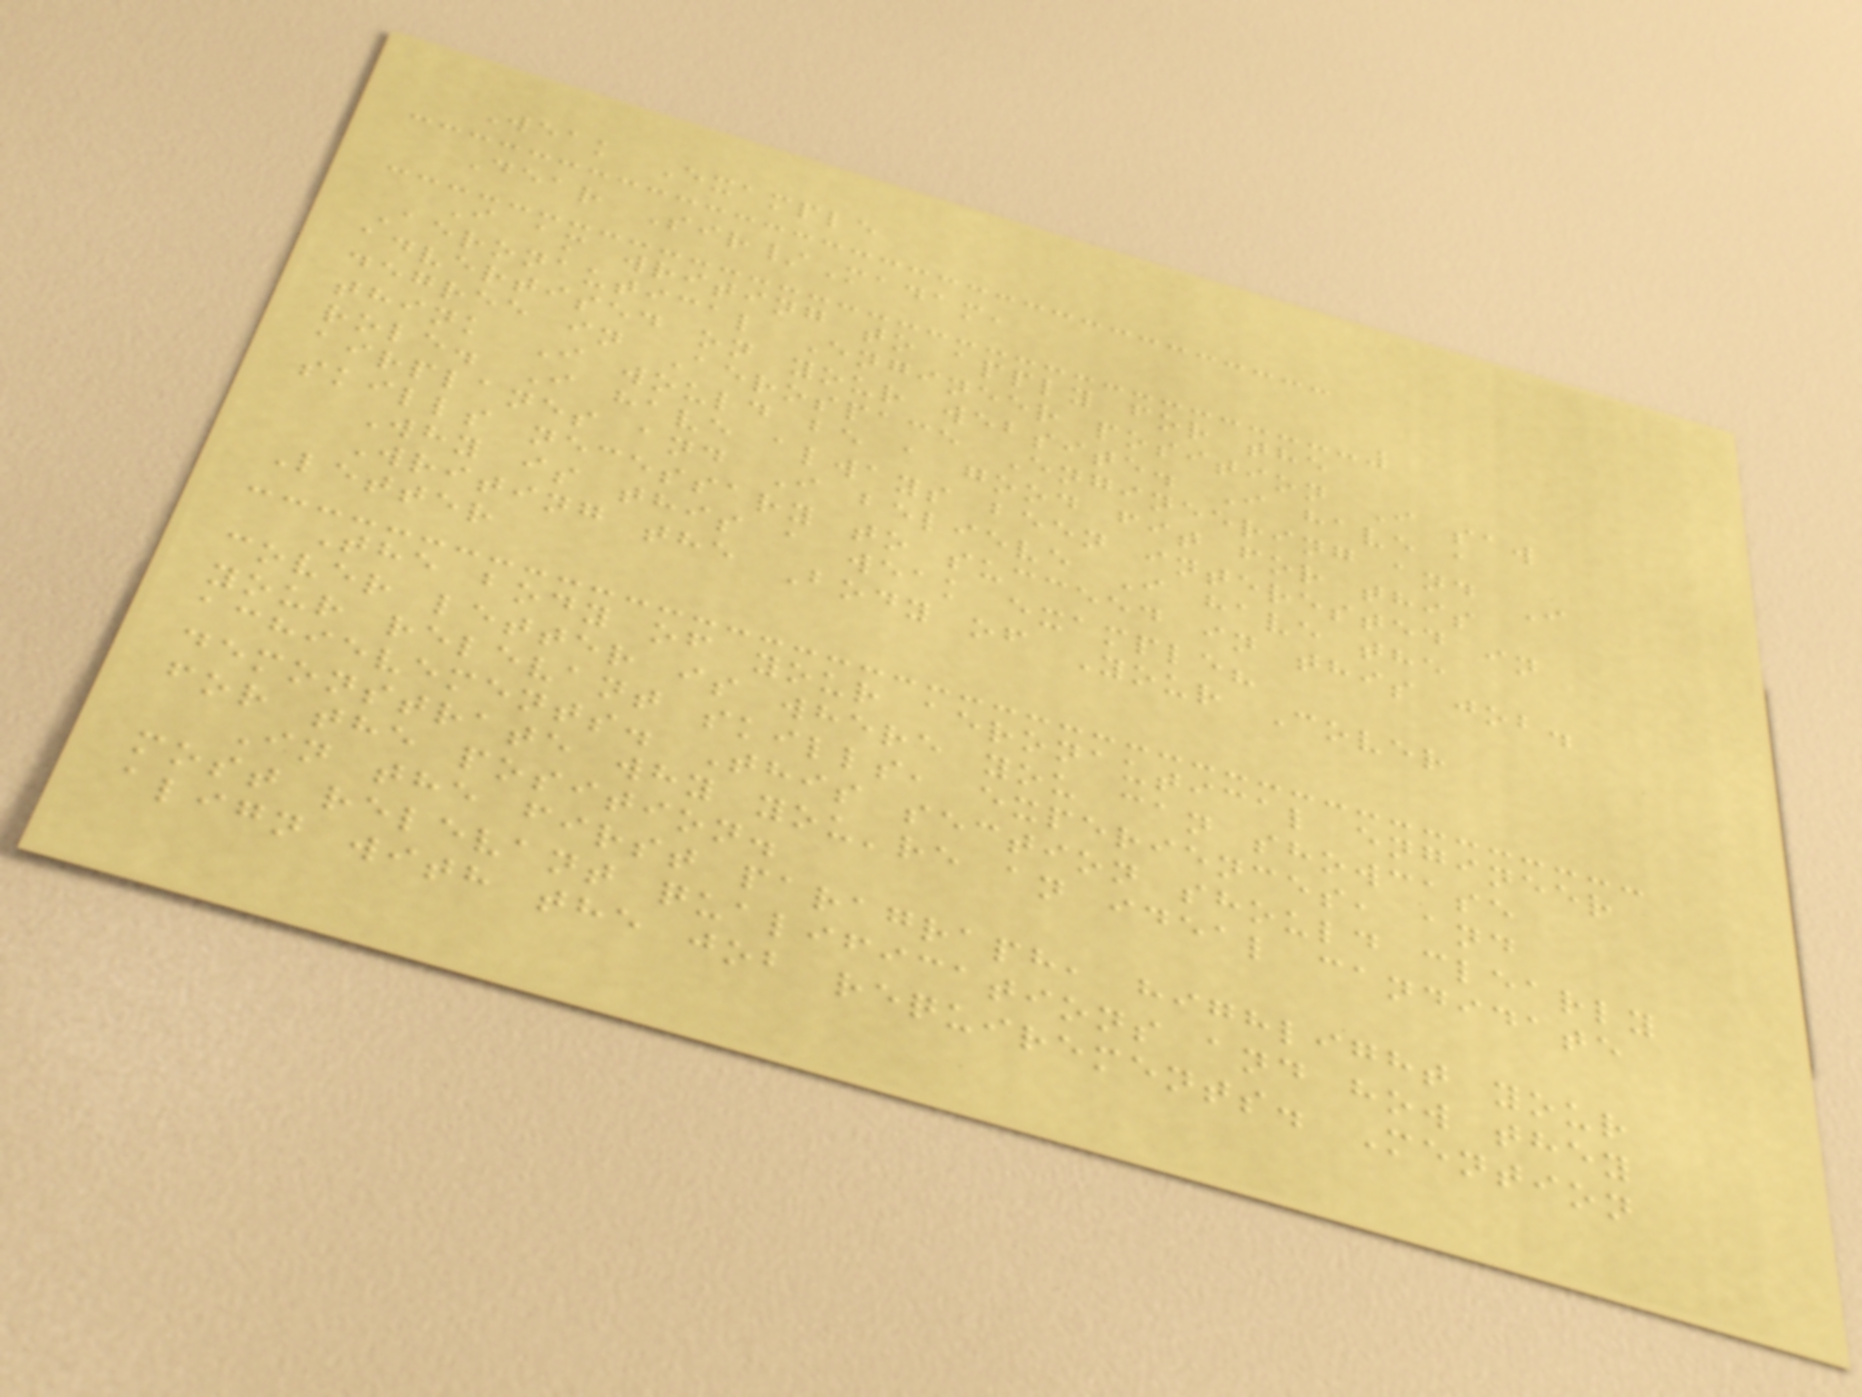Weak Example
Dear Sir/Madam,
I am writing to apply for the
Aeronautical Engineer position I saw
advertised on your website. I have a
degree in Aerospace Engineering and I
think I would be a good fit for this
role. I have always been interested in
airplanes and I believe I have the
skills necessary to succeed in this job.
Why is this a weak example?
Writing the Body of Your Cover
Letter
The body of your aeronautical engineer
cover letter is where you can showcase
your relevant skills, experiences, and
achievements. This section should clearly
demonstrate why you're an ideal candidate
for the position.
In the first paragraph, highlight your
most relevant qualifications and how they
align with the job requirements. Mention
